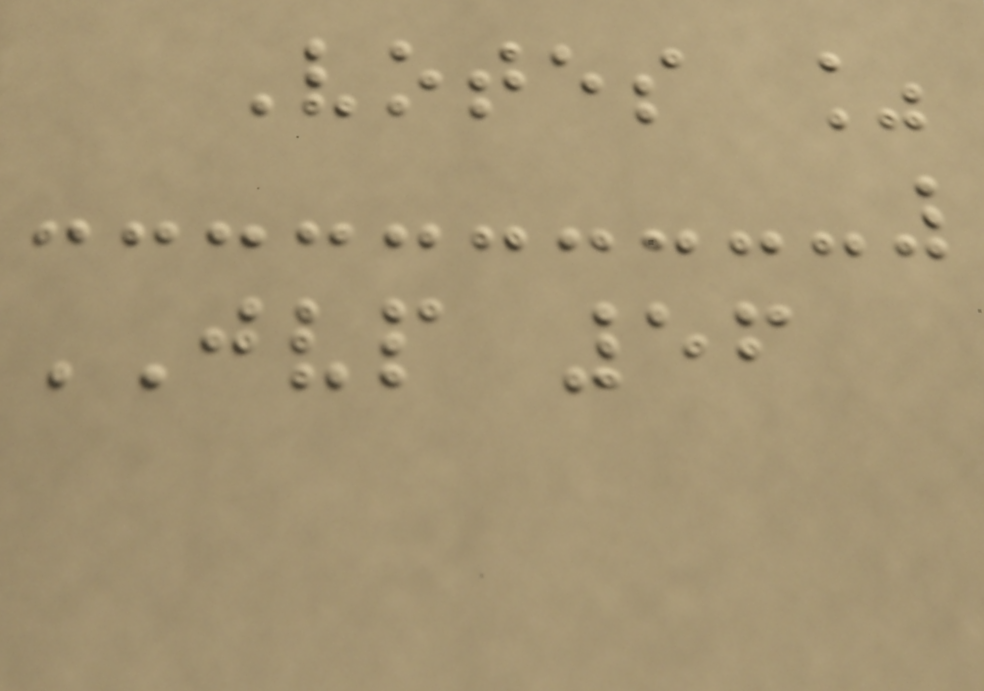Votes %
JVP 56
